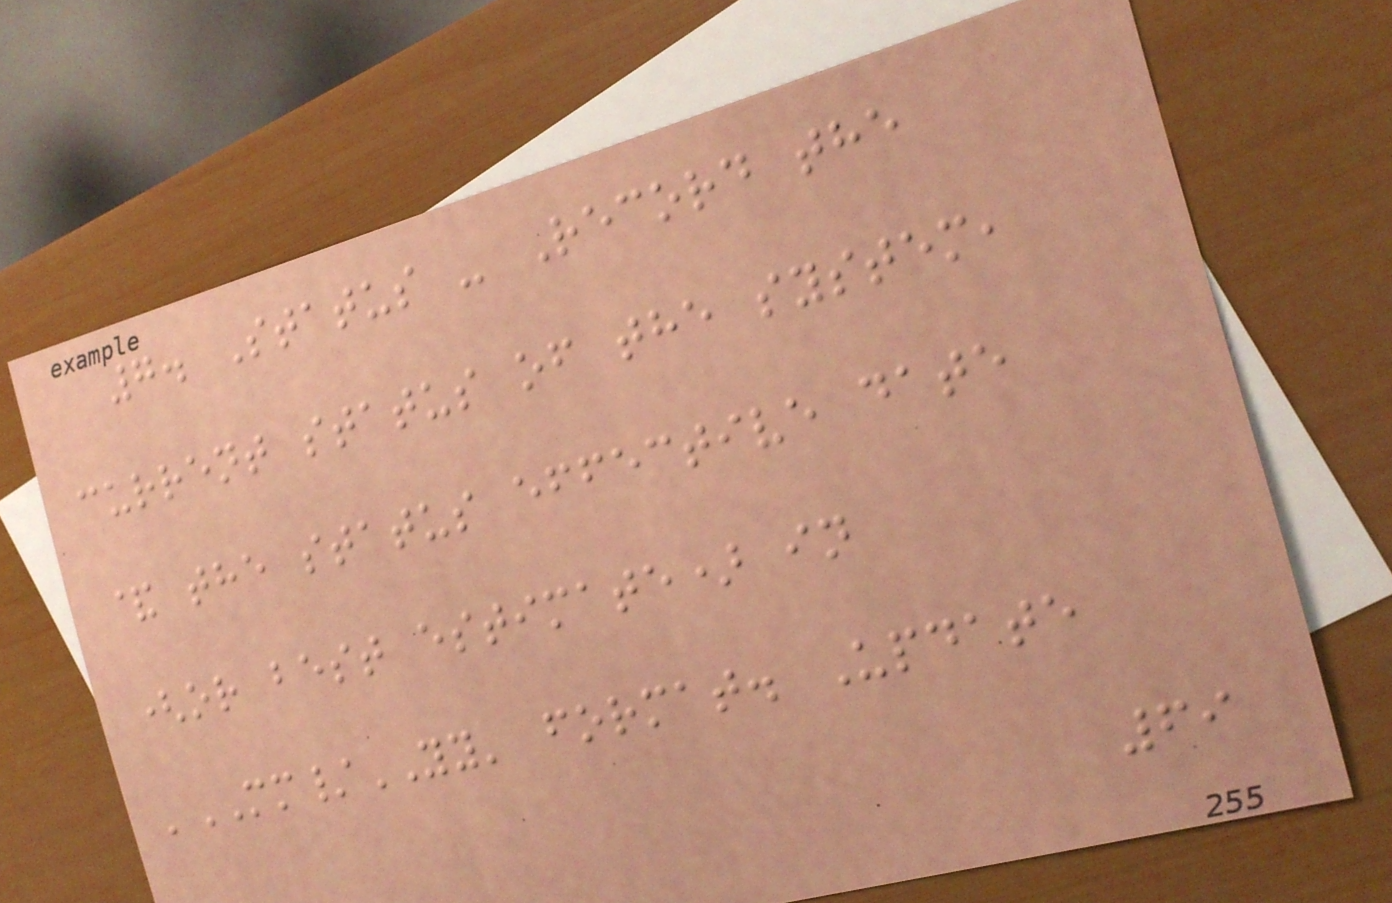7. Status - Record the
current status of the system,
& the status effective date
(or best estimate) in
'MM/YY' format. Update
69
